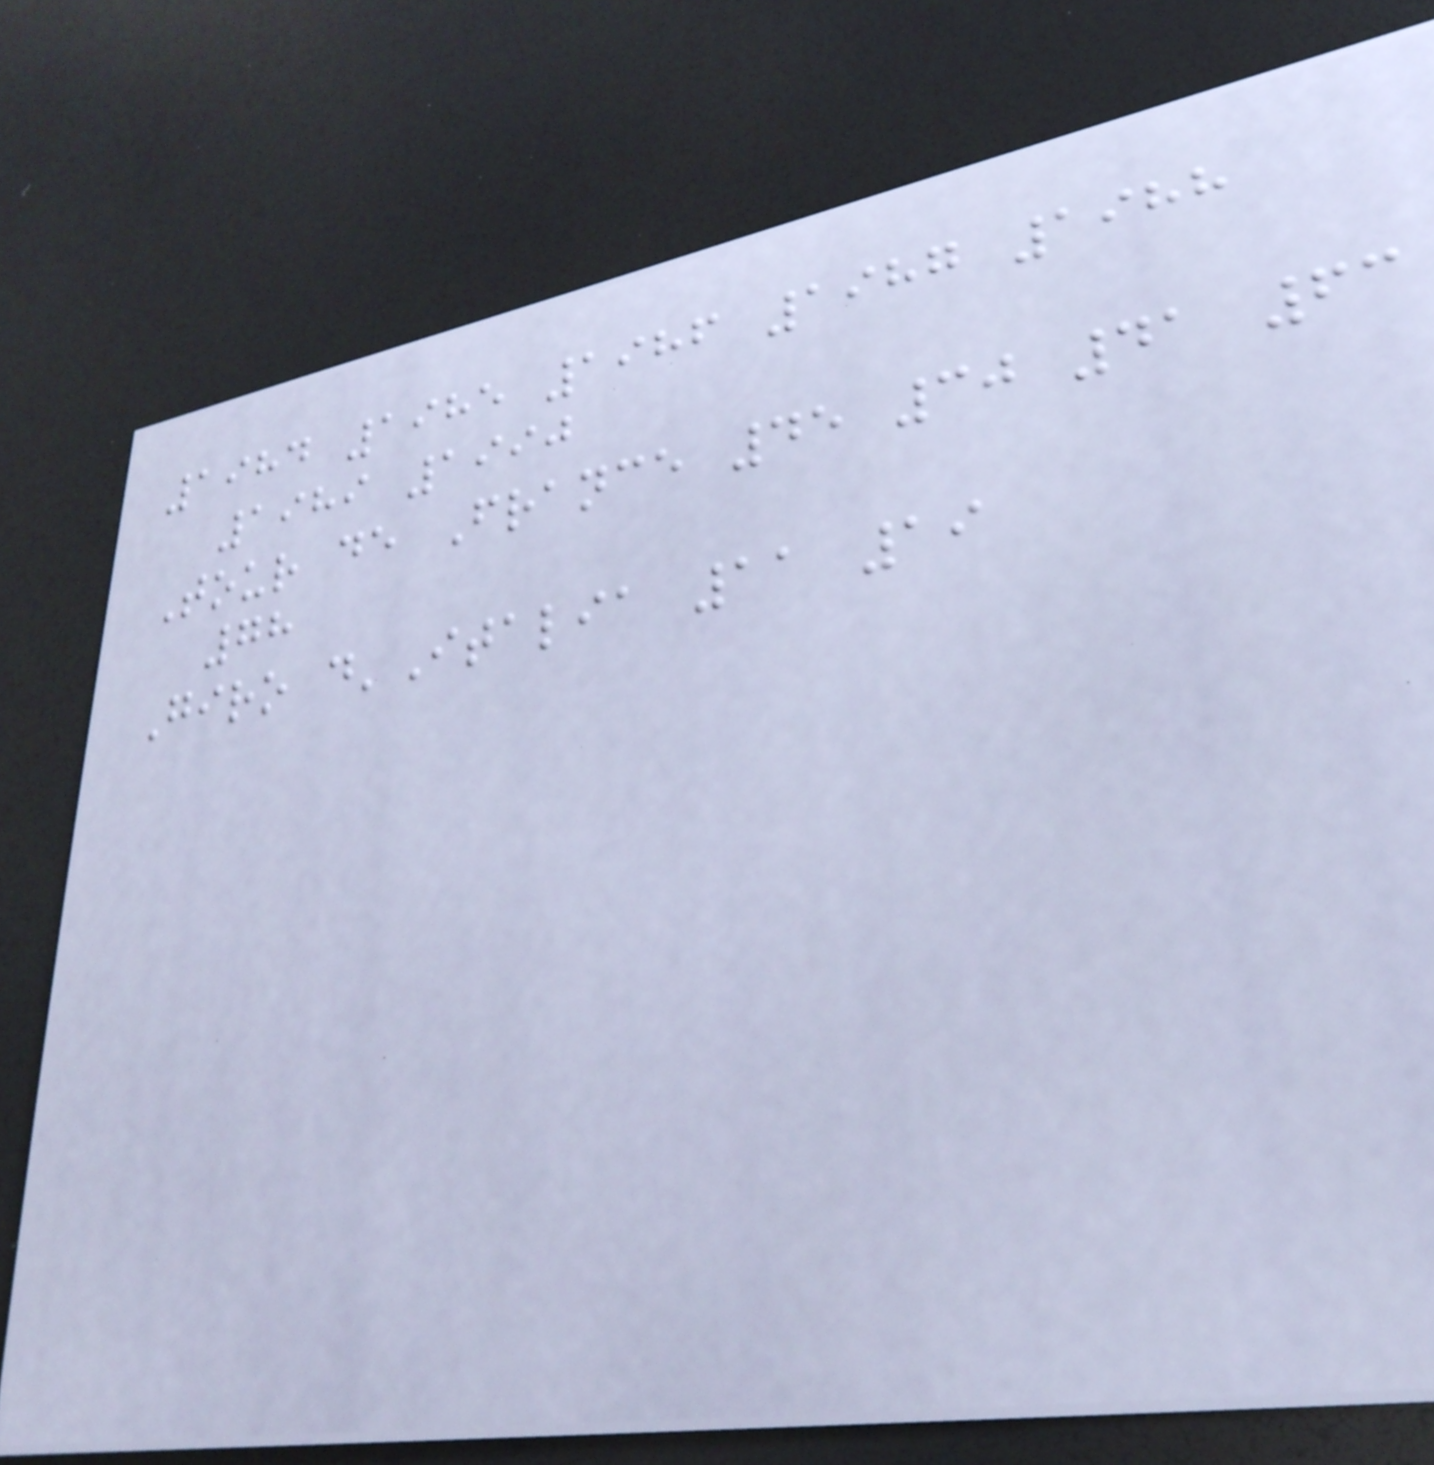1984 1985 1986 1987 1988
1989 1990
Tour de France 45 30 41 63
78
Giro d'Italia 11 19
